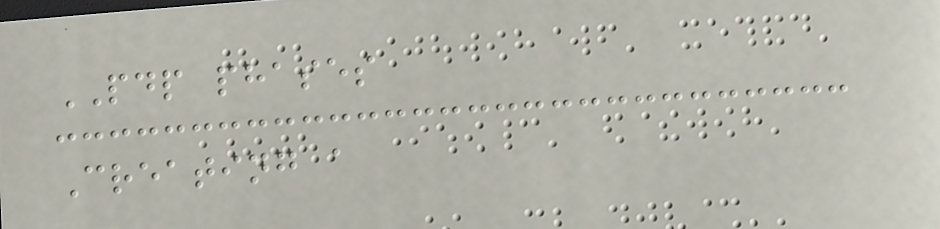PDP phases
Creating a
